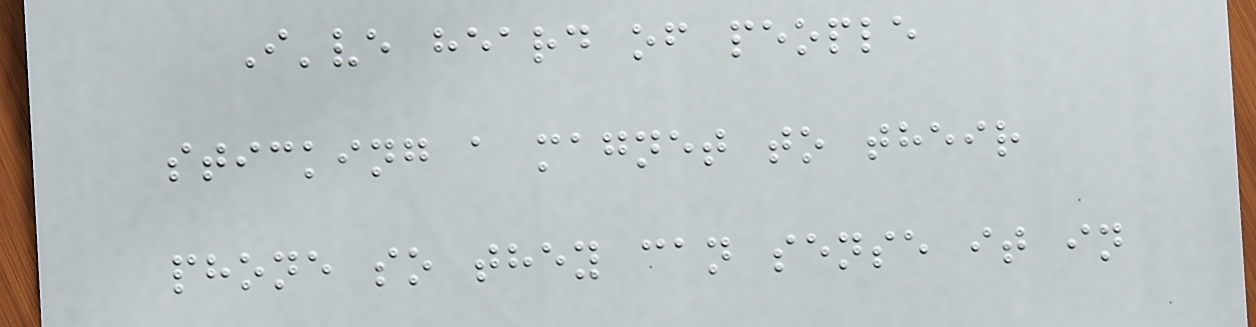I've heard of people
sticking a magnet to their
phone so they can sense it in
